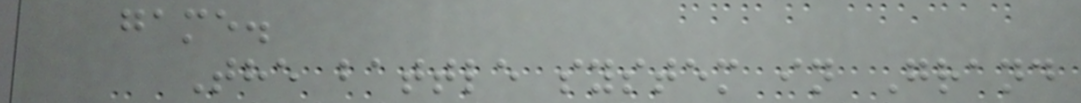game.
The battle system in Grand
